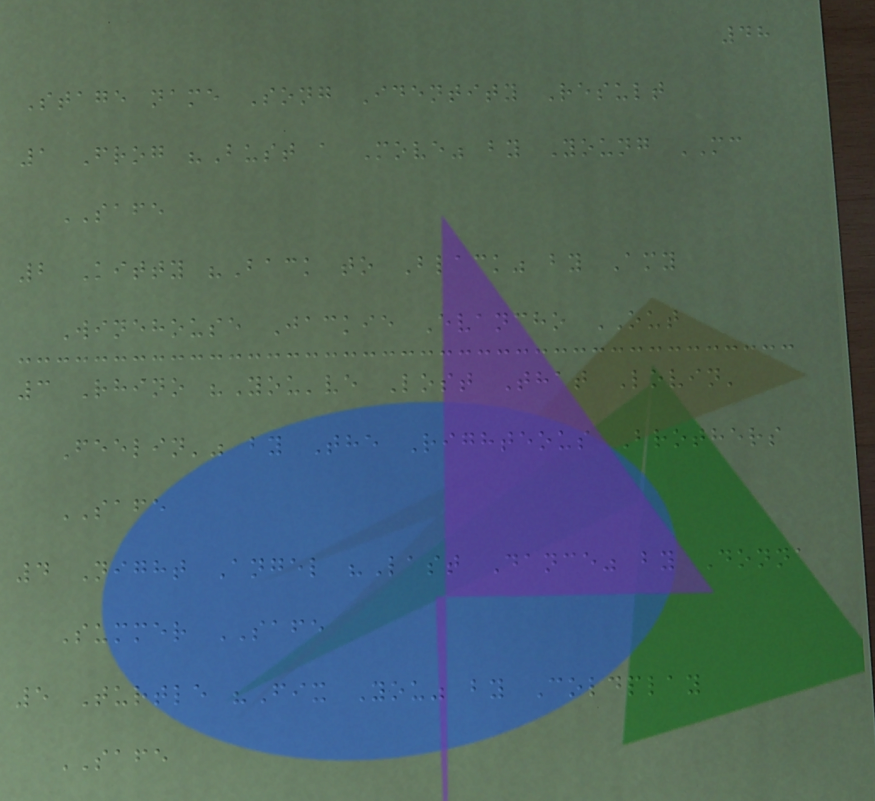48
Stage name Song Identity Result
1 Frog "Bust a Move" by Young MC
SAFE
2 Kitty "Back to Black" by Amy
Winehouse Jackie Evancho OUT
3 Rhino "You've Lost That Lovin'
Feelin'" by The Righteous Brothers
SAFE
4 Night Angel "Last Dance" by Donna
Summer SAFE
5 Turtle "Fix You" by Coldplay
SAFE
